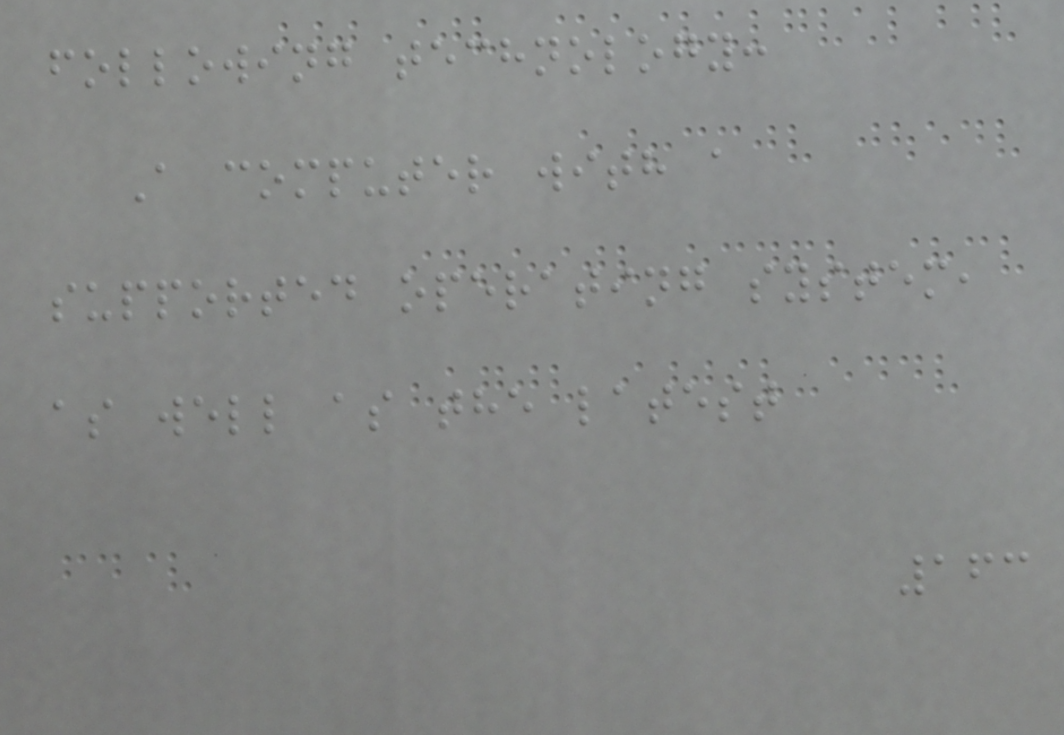following technology:
A computer with a
supported operating system,
as well as the latest
163
